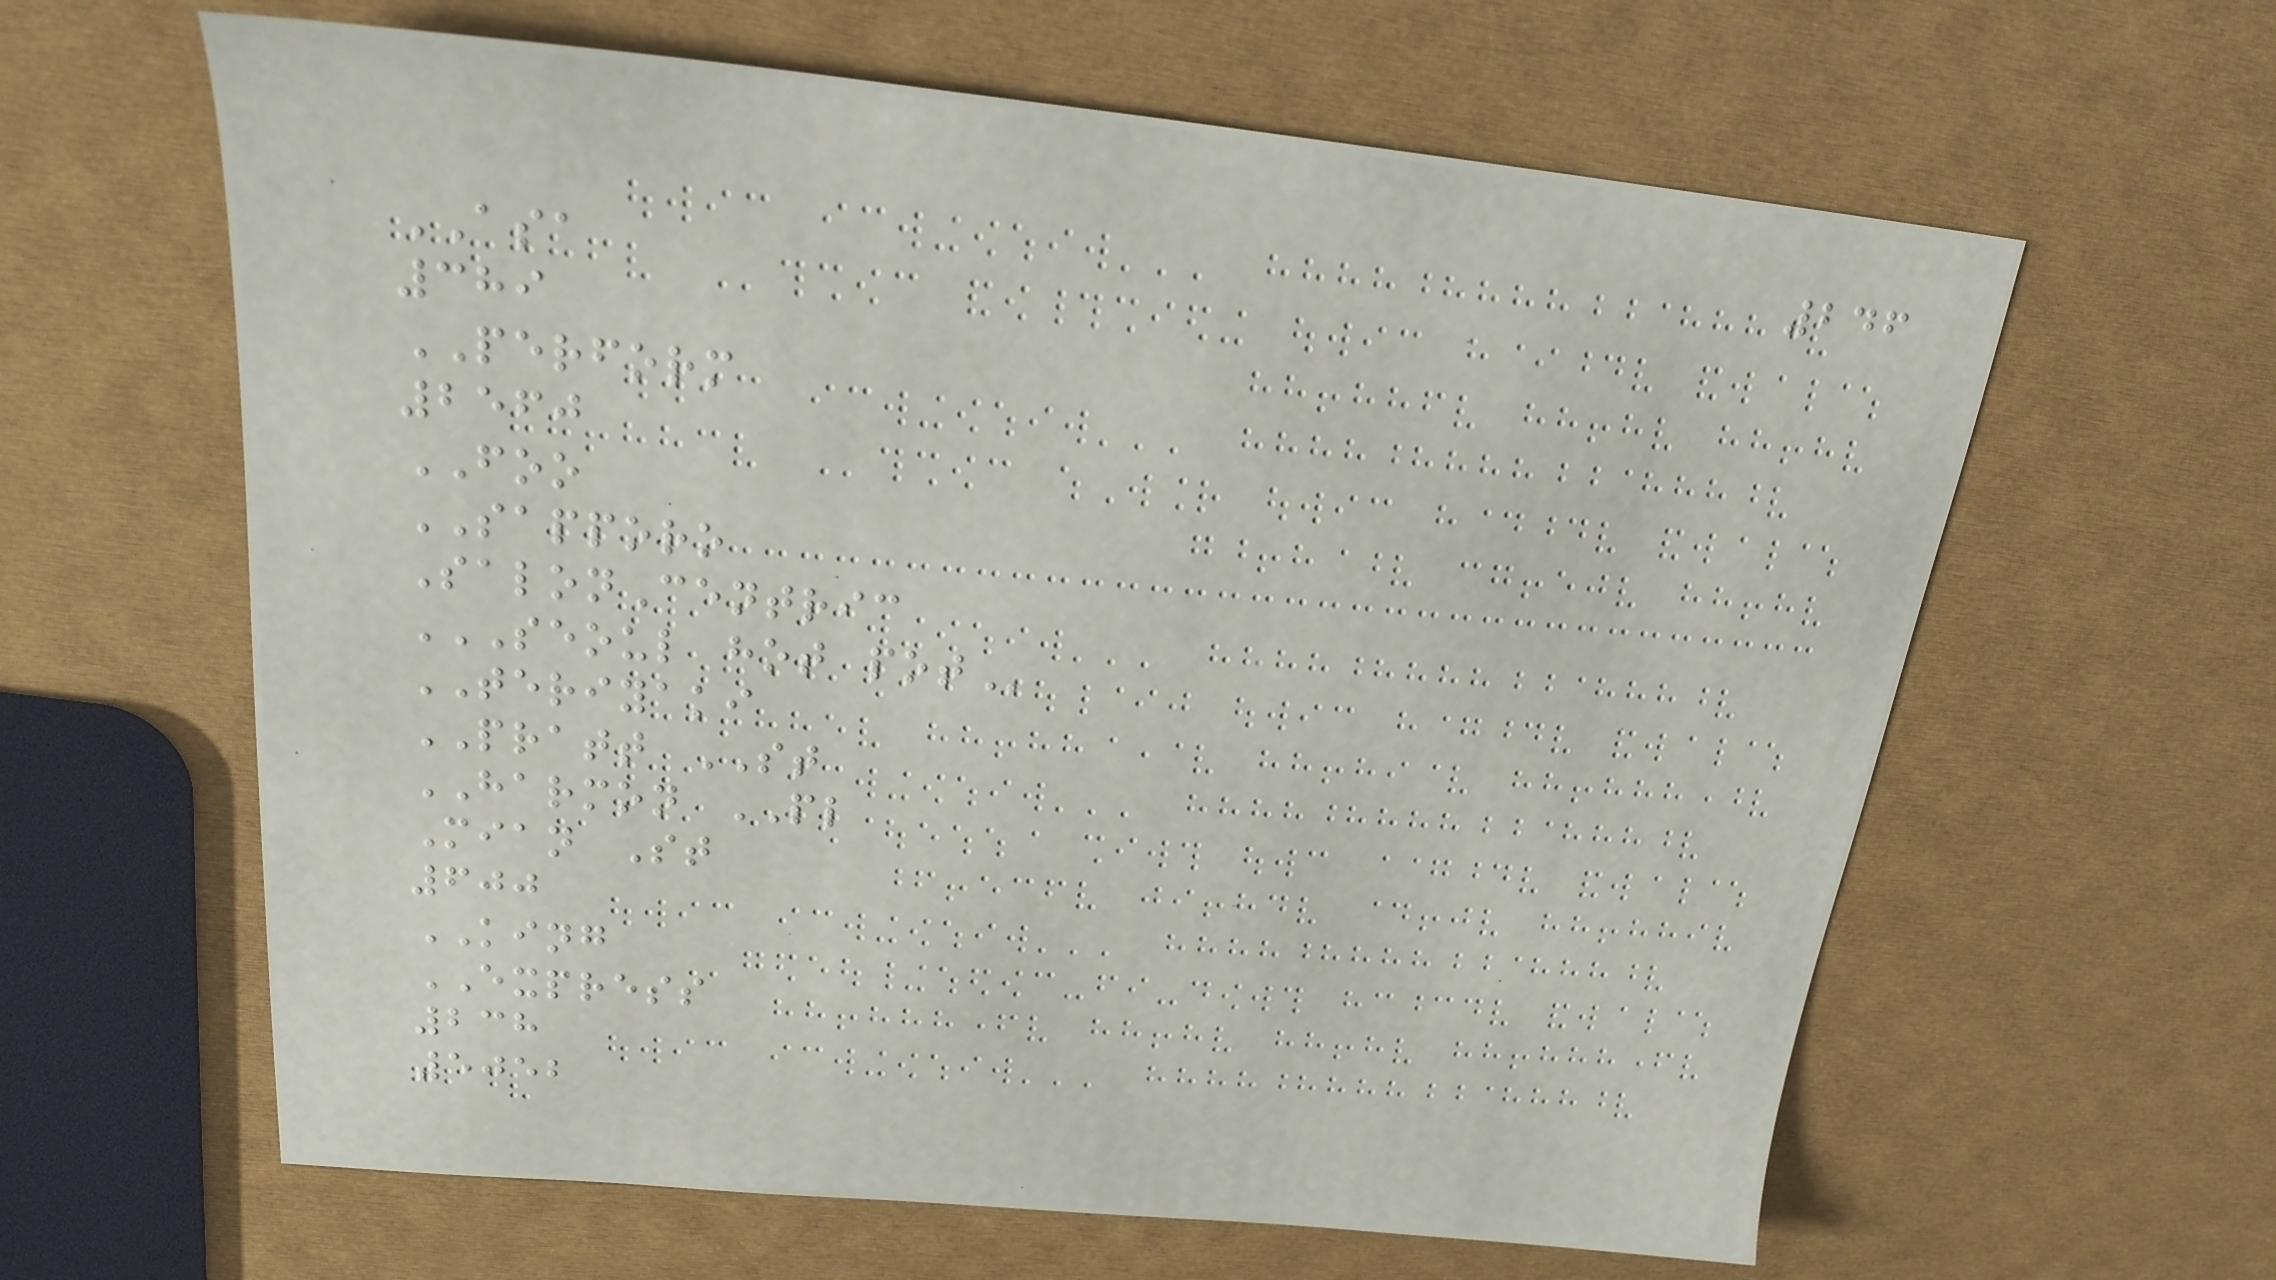246
ASA
389
PERFORM
2560
FOO
SAPPORO
SalonCentric
SEOUL HOT POT
TERIYAKI
PRATT ST
HARMON PL
Mian St
600
KING
EXPRESS
238
5052
